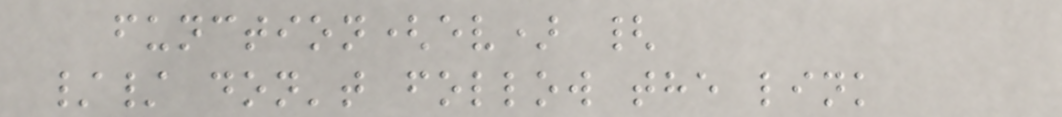function(ev) {
// don't follow the link
